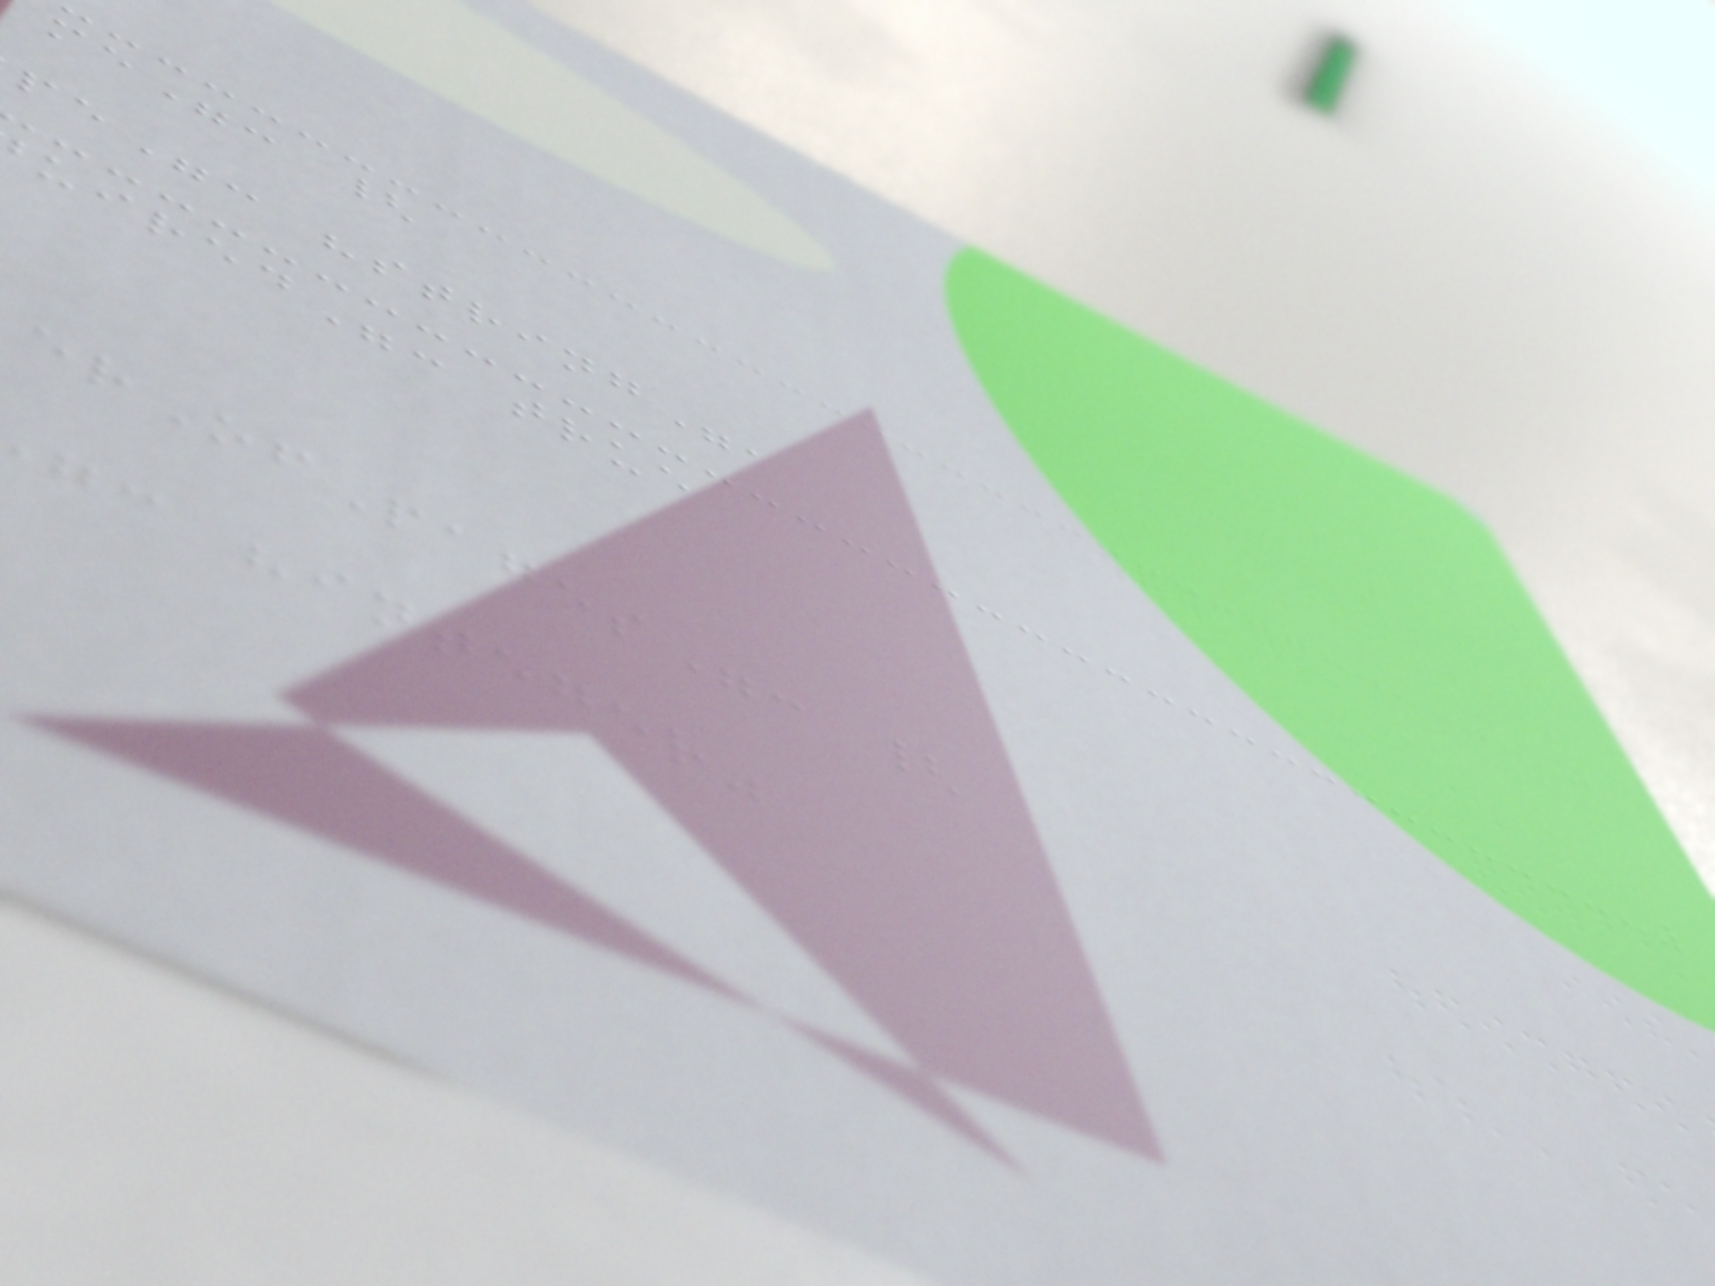me": {
pe": "string",
uired": true
erOfPages": {
: "integer"
